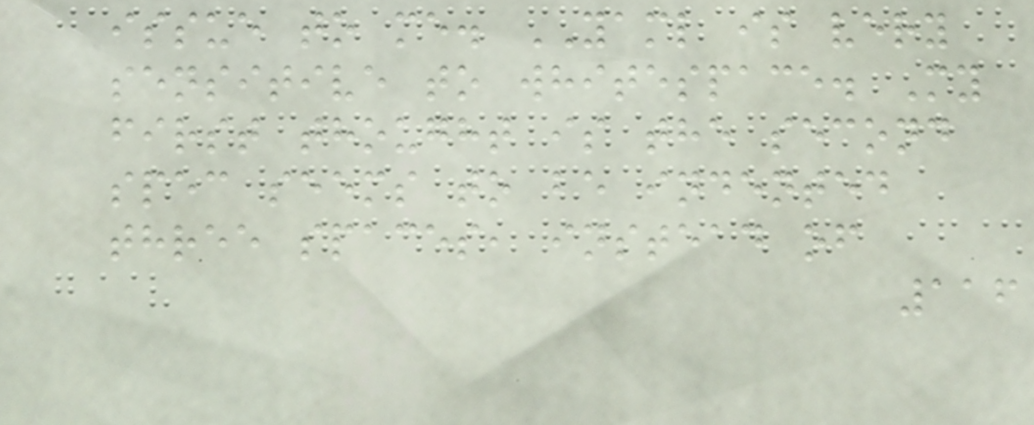issue to me. YAML is very
sensitive to whitespace. My
first thought is the second
spec seems to be indented
three spaces, instead of
116
